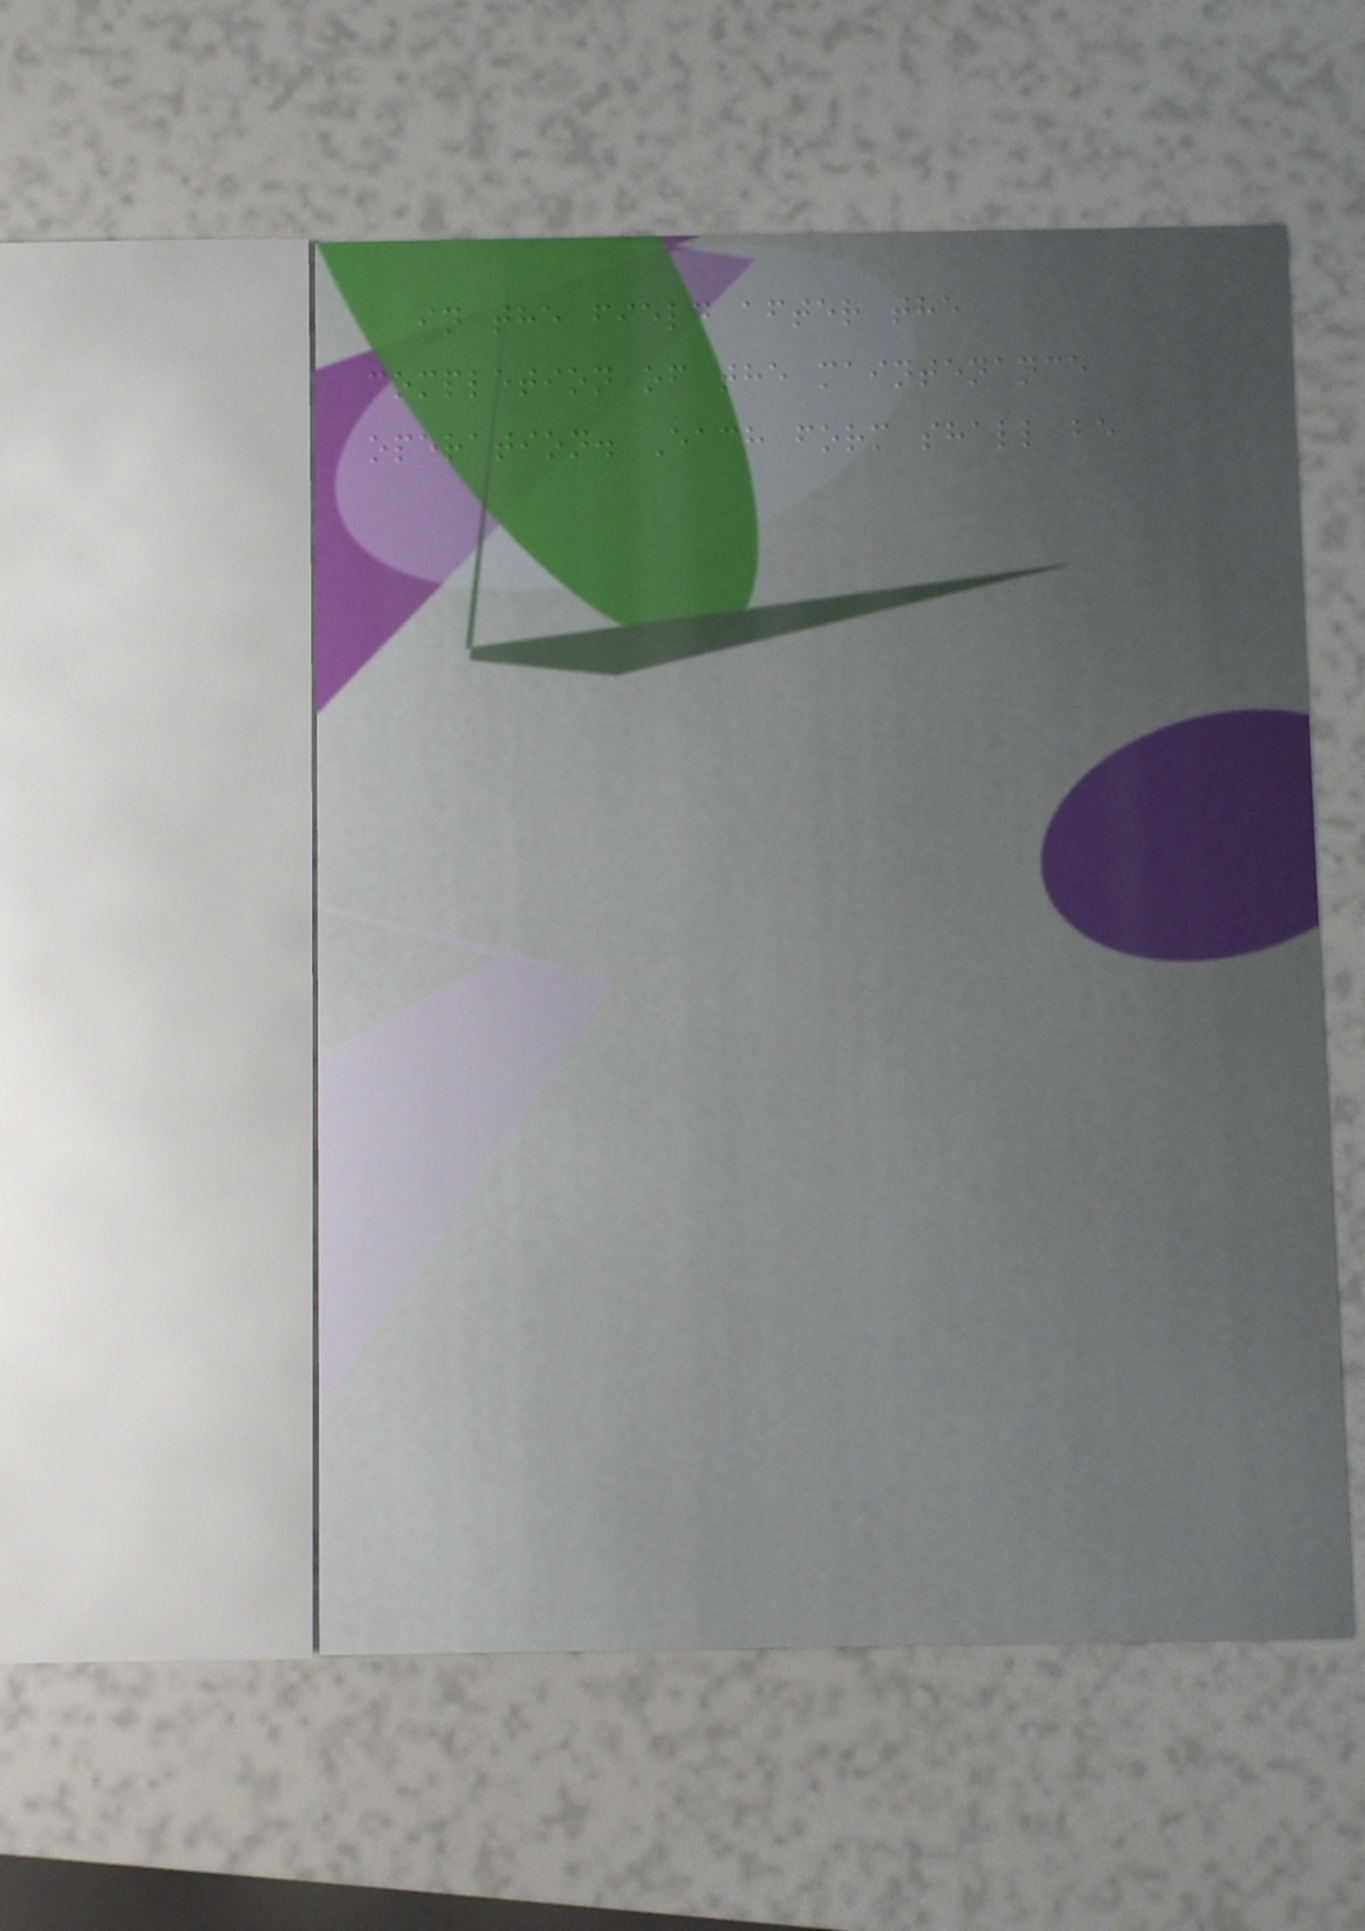in the field after the
completion of the maintenance
operation. Each form shall be
